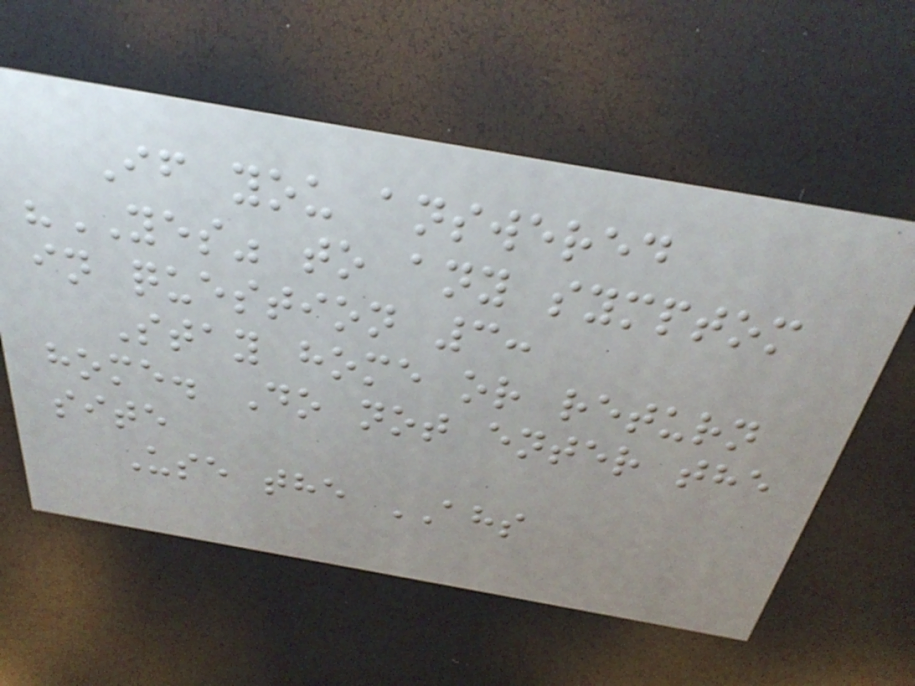If you answered
"YES" to any symptom
in question 3:
Stay home or return
home. Do not enter the
site
Use the AHS
